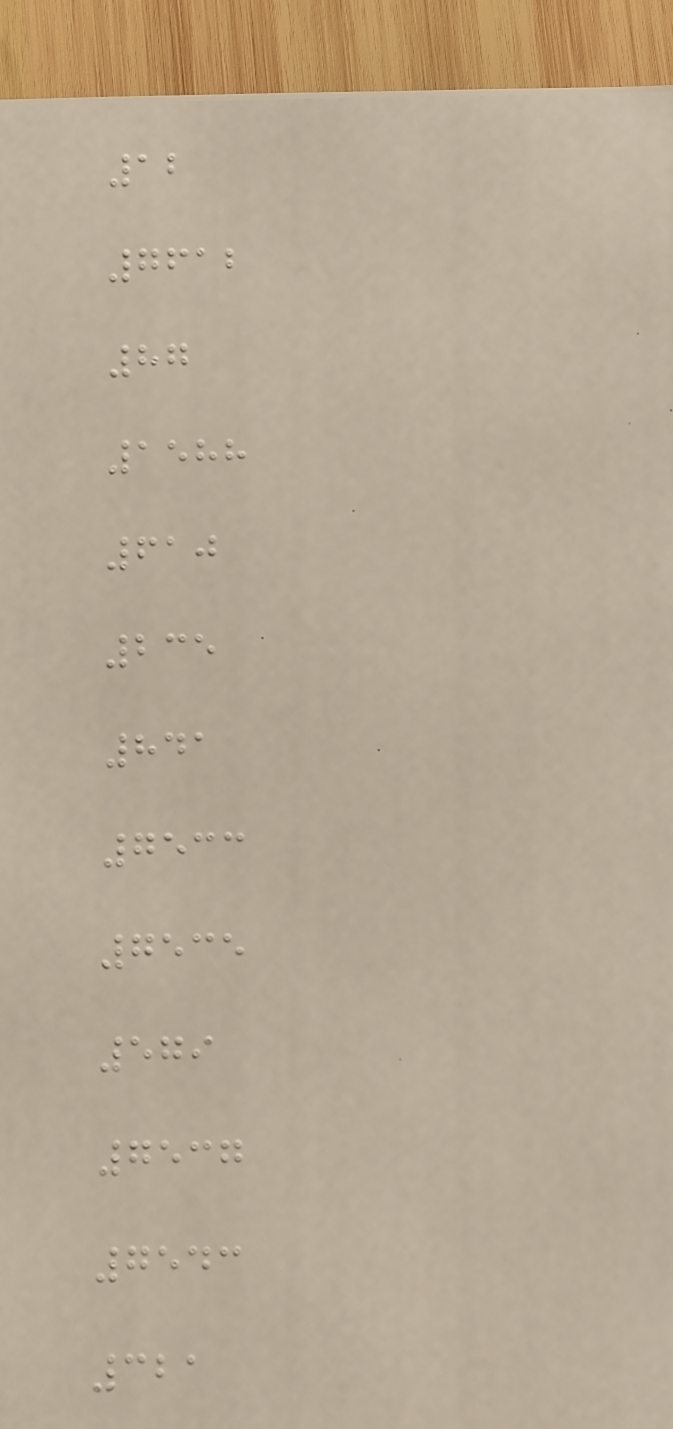12
7612
87
1588
610
235
841
7533
7535
579
7537
7543
321
